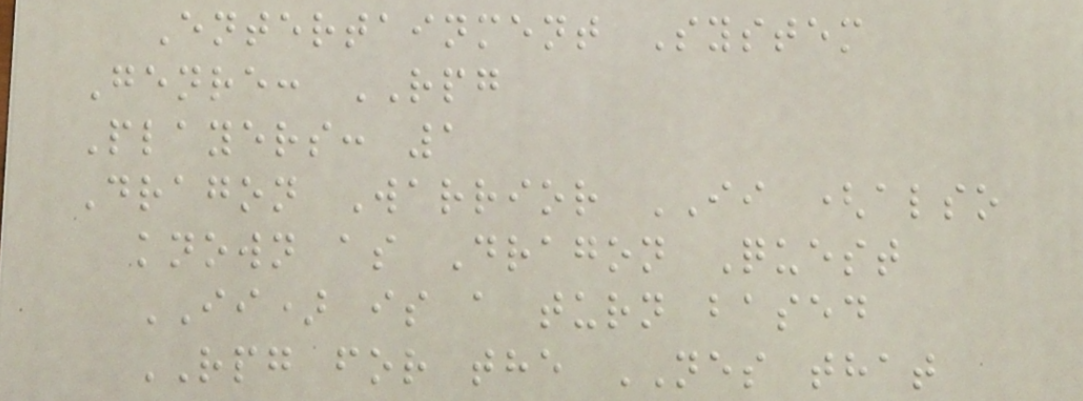Entertainment System
Genre: RPG
Players: 1
Dragon Warrior II (also
known as Dragon Quest
II) is a turn based
RPG for the NES that
